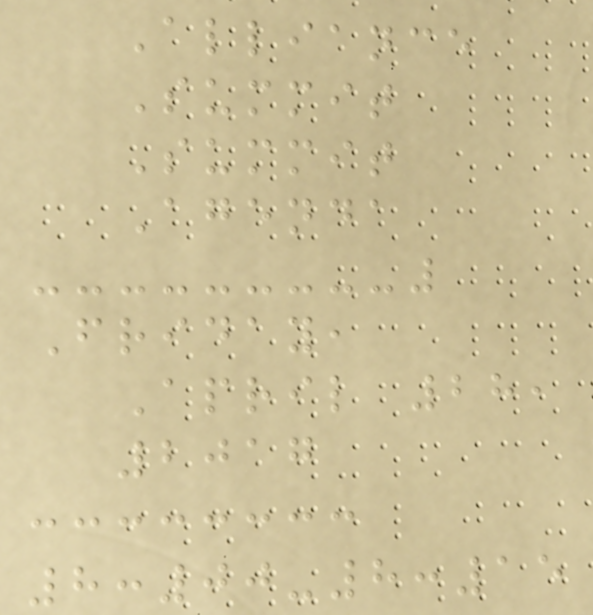Alliance
Summit
Summit
Agenda
Friday,
April 28,
2017
8:00-8:15
